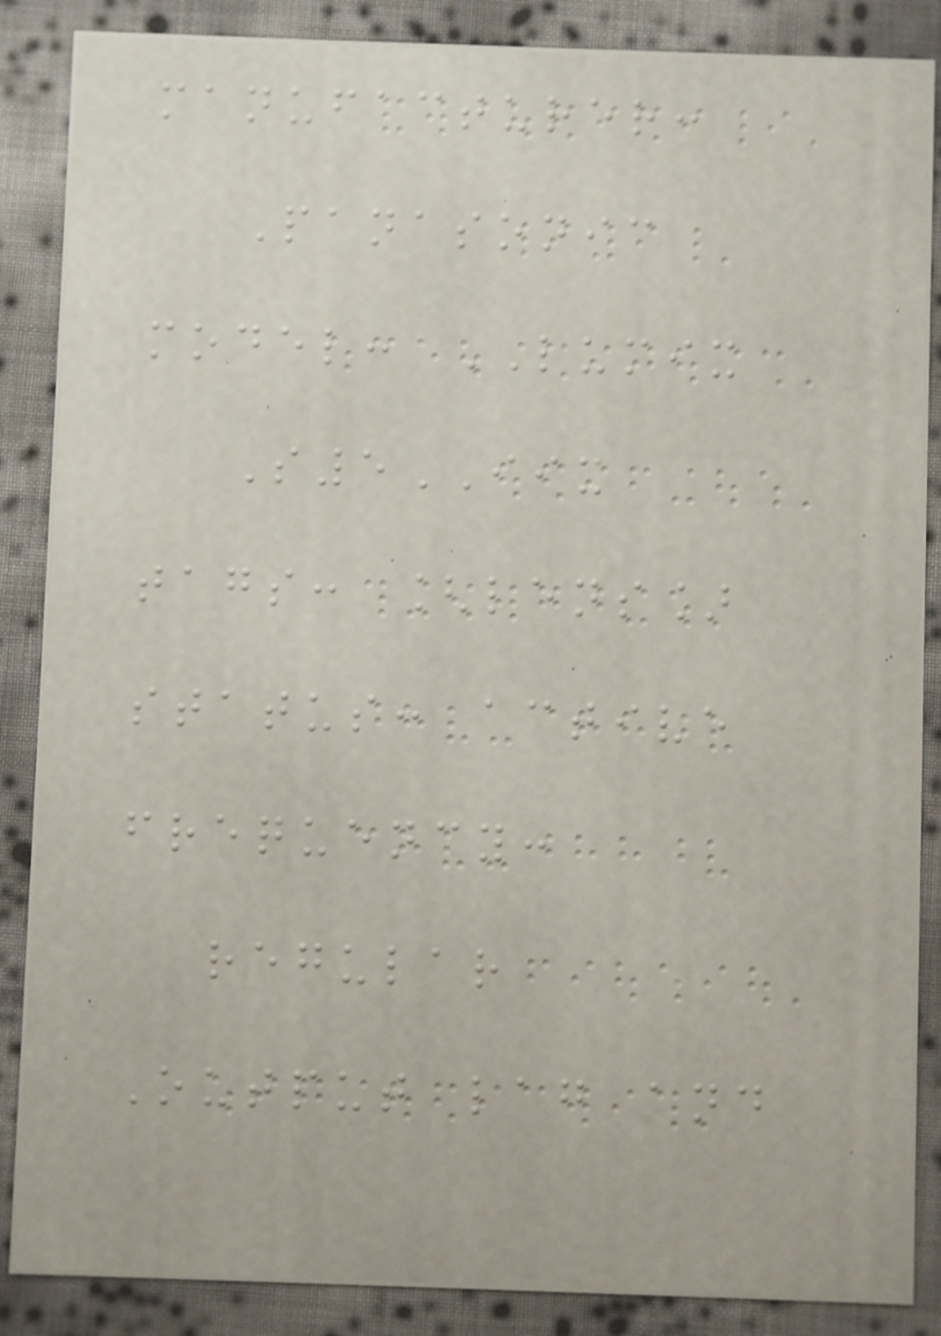manufacturer:
Panasonic
model: LUMIX
S5IIX
tags: [lens]
status: active
frequency:
regular
Output lag and
